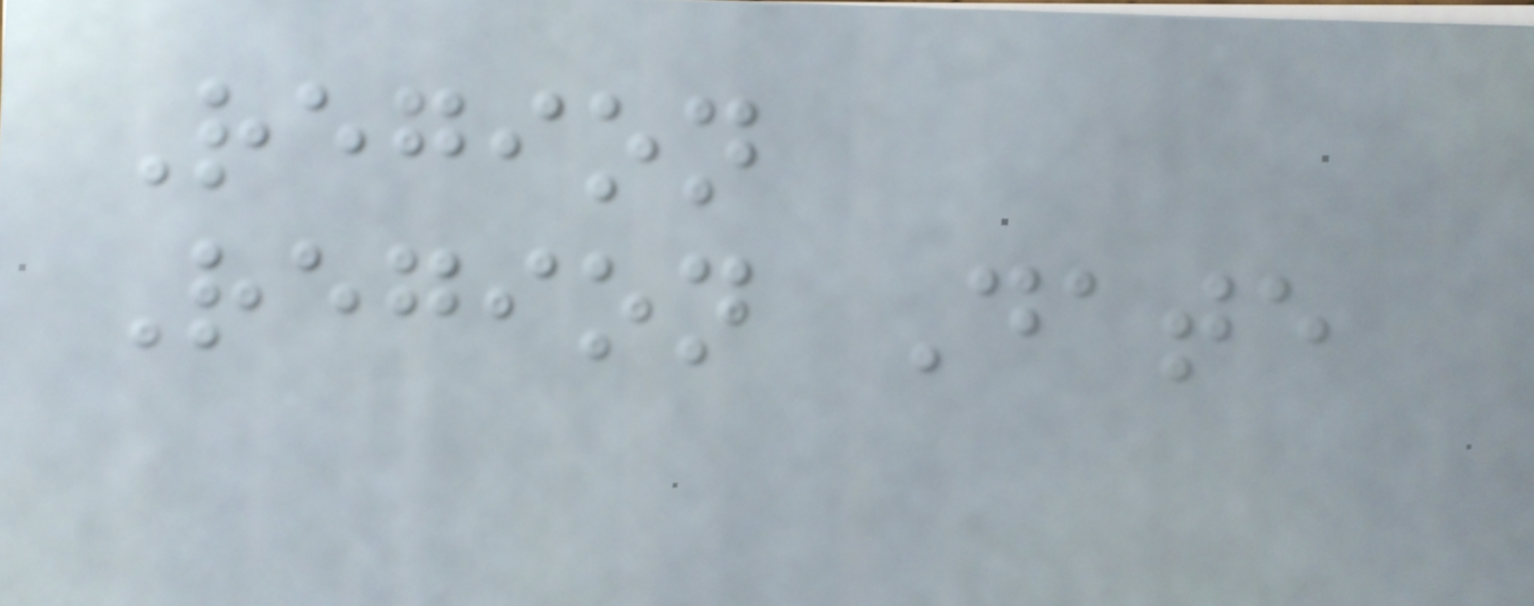Region
Region Date
